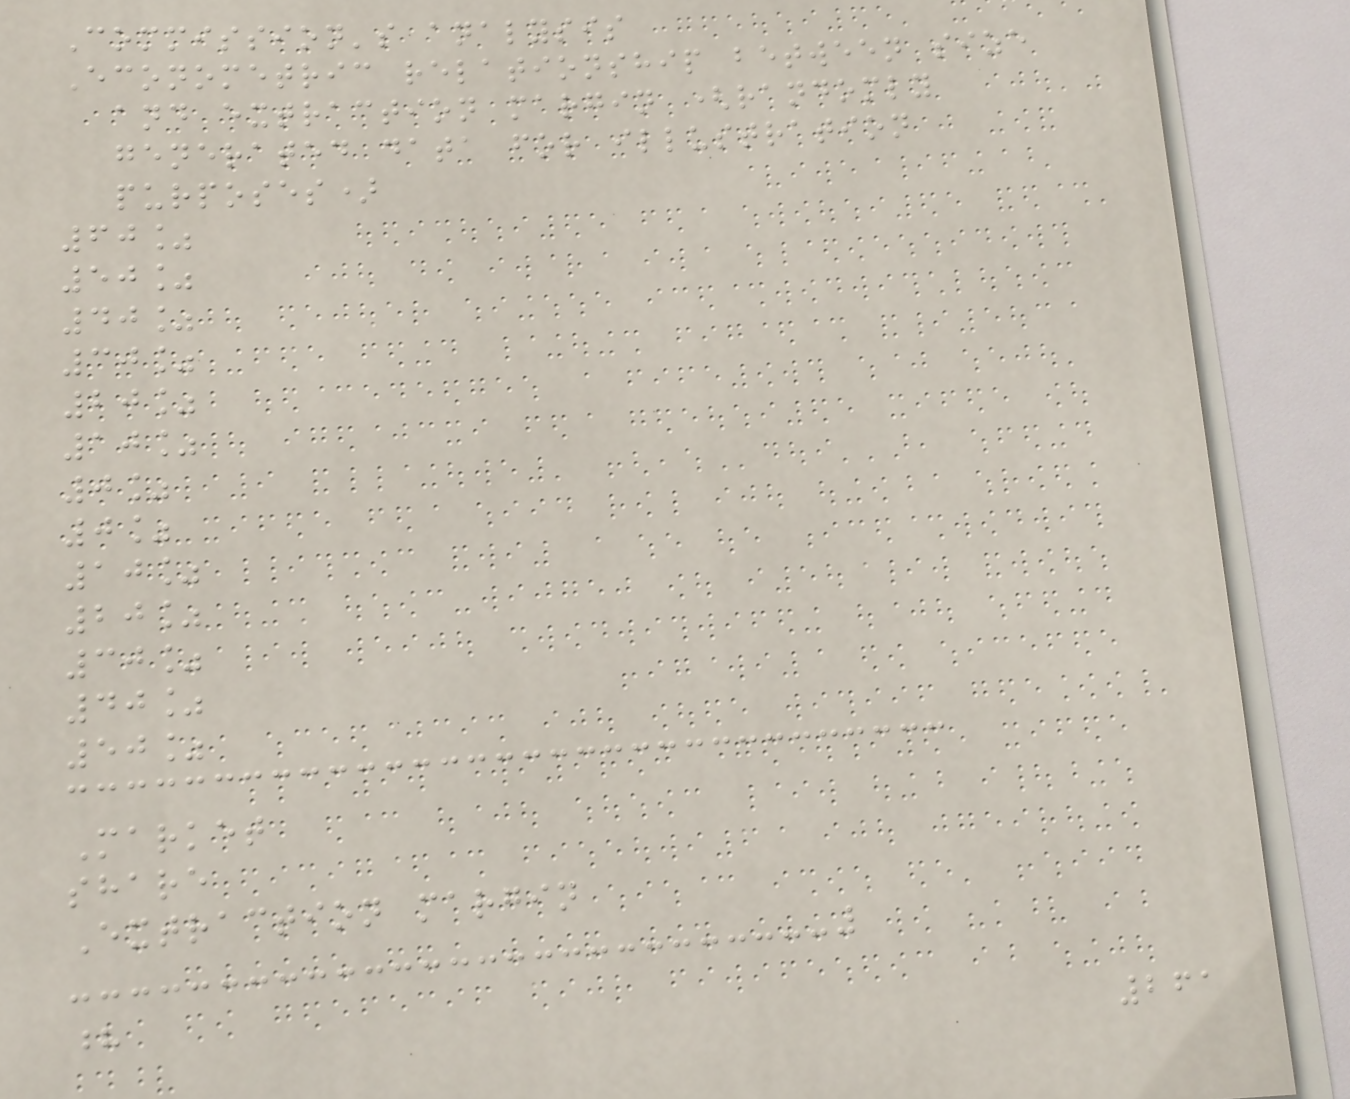Commission's analysis
Econometric relationship between size
and extraction margin (randomly
generated data for illustration
purposes)
60%
50%
40%
30%
20%
10%
0%
0%
10%
20%
30%
40%
50%
Market
share
Extraction margin
?
261
